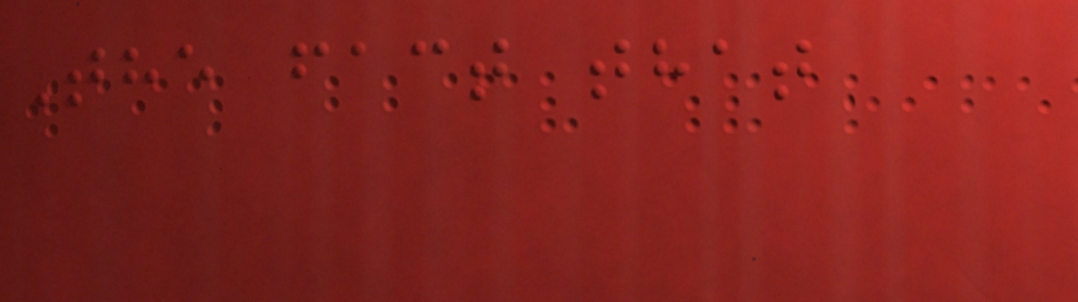The fact that
